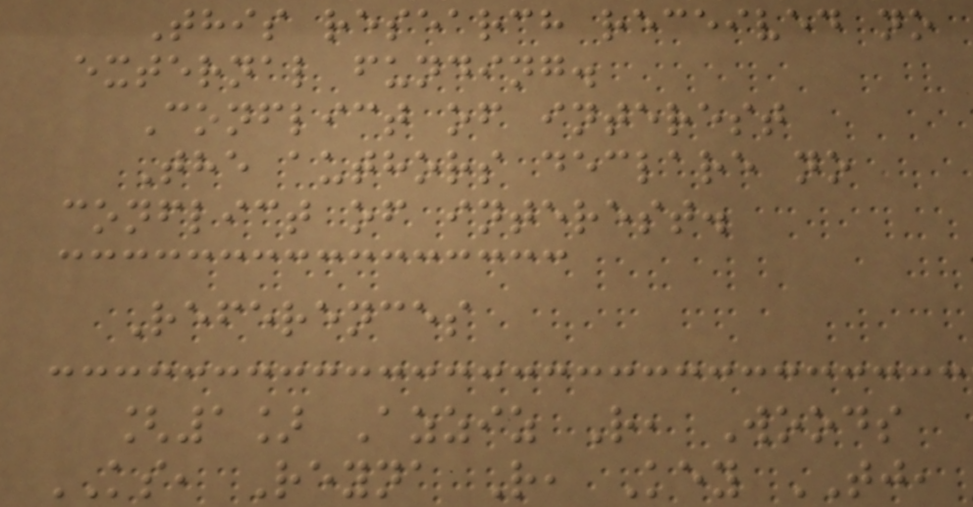This research received no
external funding.
Conflict of interest
The authors declare no
conflict of interest.
References
[1] Azziz R, Woods
KS, Reyna R, Key TJ,
